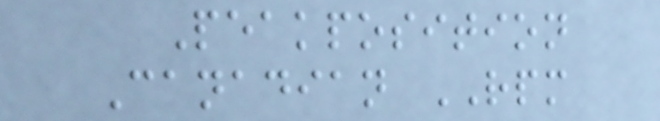Peakposition
Canadian RPM
